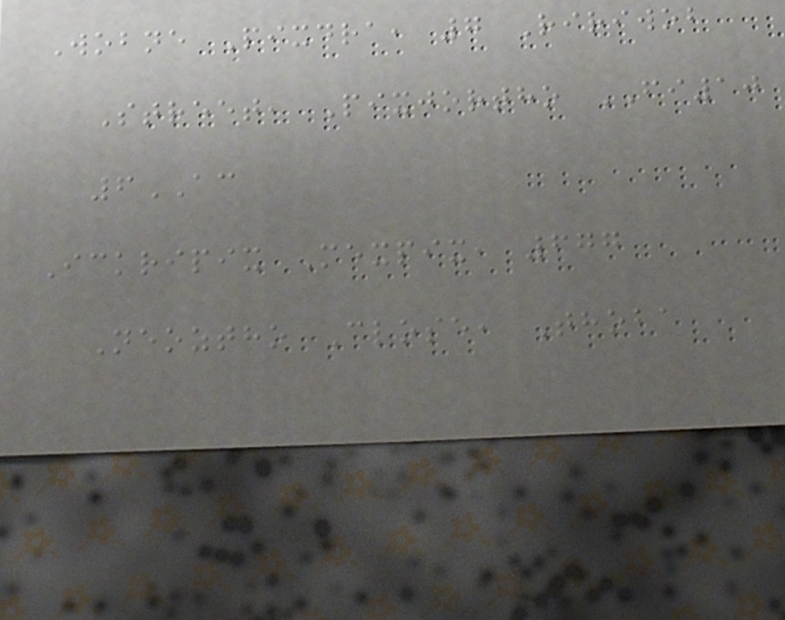Wobne Pixdra, 7 Ririwob
Street, Pixjortho FI10
6AC
Ickripix Mexpix, 677
Neoztho Close, Thoba
